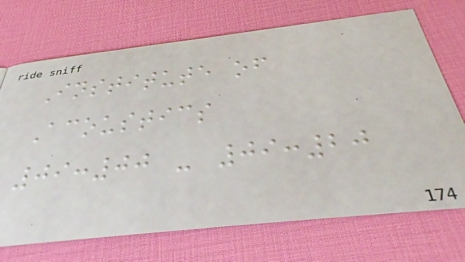Institute of
Acoustics
09:00 - 09:20
